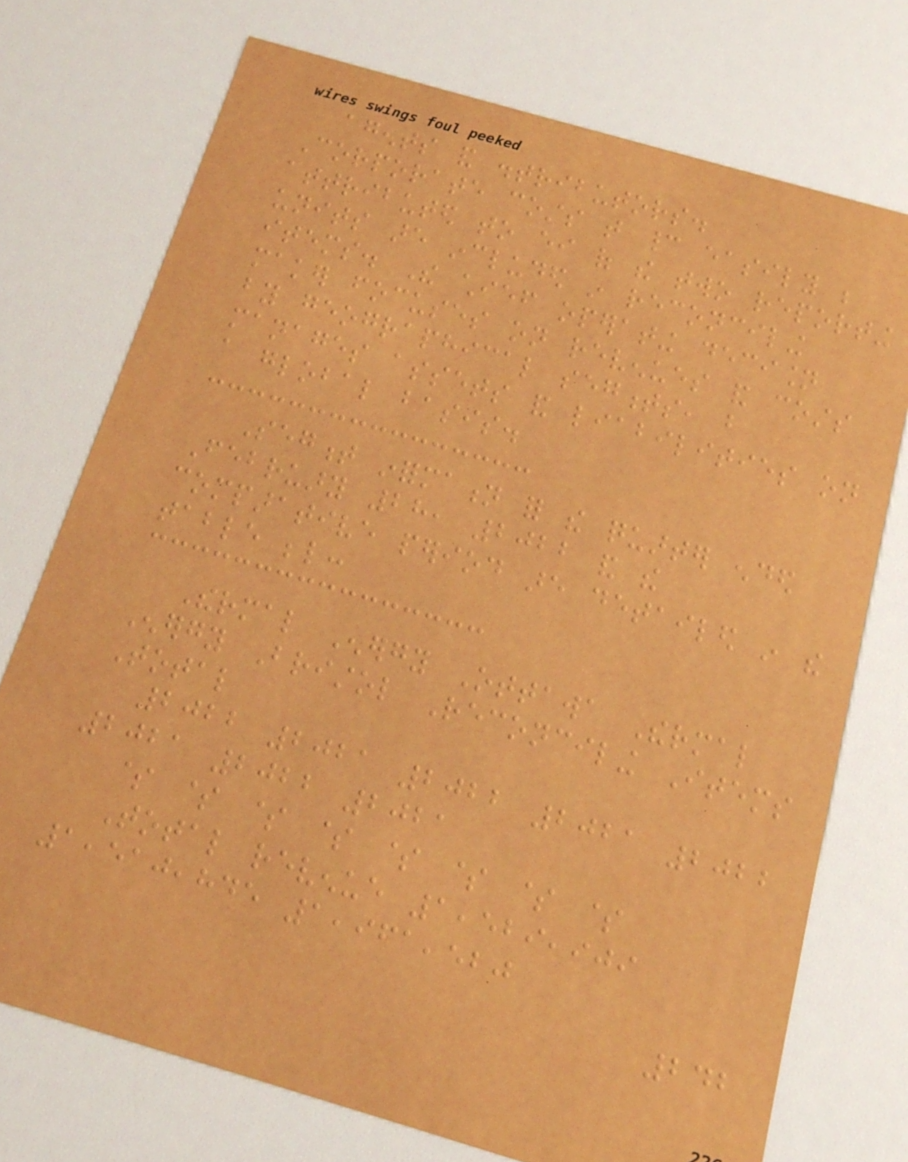agents and distributors.
Corporate costs that cannot easily be
attributed to either of the two reporting
units are included in reconciling
items. The chief operating decision
maker focuses on revenues and costs
by geographical segments, but
manages assets and liabilities on
a global basis.
Segment information for the quarter ended
February 28, 2022 and the
comparative period are detailed in the
table below:
Thermal Energy Ottawa Thermal
Energy Bristol Reconciling Items
Total
2022 2021 2022 2021 2022
2021 2022 2021
$ $ $ $ $ $ $ $
Total revenue 1,529,909
1,510,845 1,961,520
242
